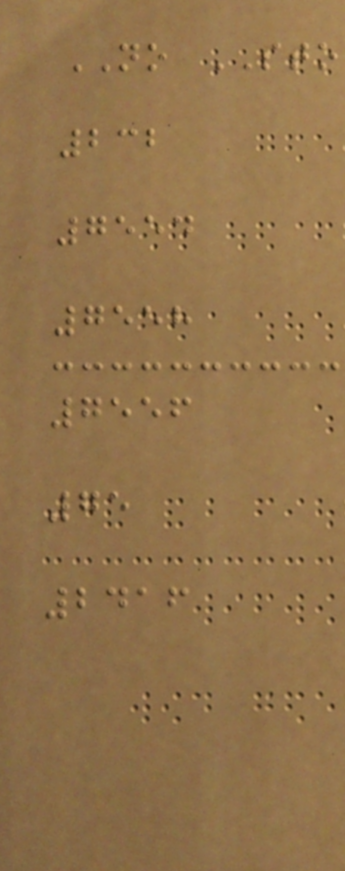NO STO
232
7554
7558
7556
75
2416
